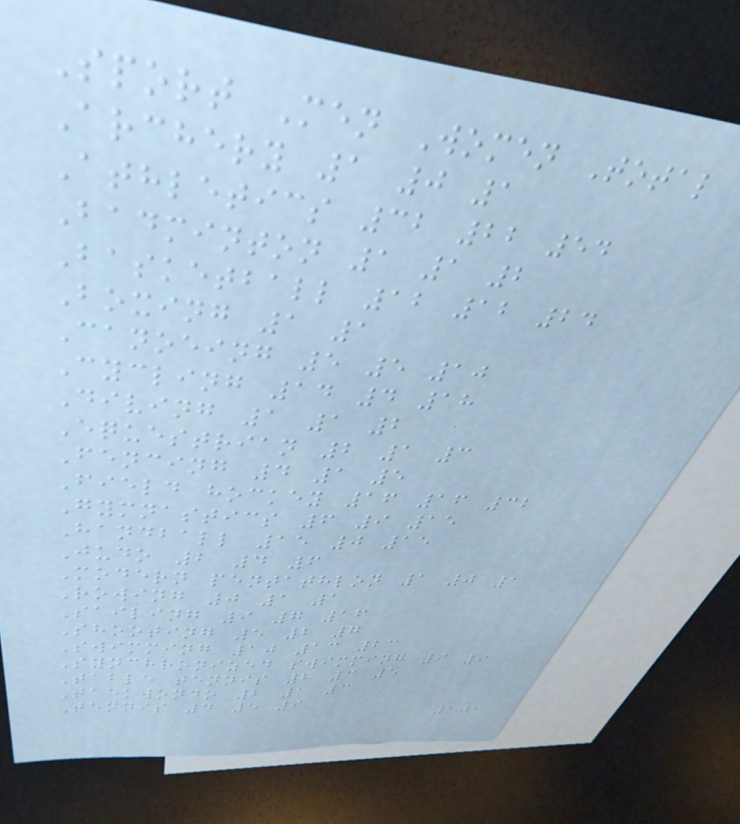Sport Men Women Total
Archery 1 0 1
Athletics 32 22 54
Badminton 1 1 2
Basketball 12 12 24
Boxing 1 1
Canoeing 5 5 10
Cycling 14 4 18
Diving 1 1 2
Equestrian 2 1 3
Fencing 4 1 5
Field hockey 16 16 32
Gymnastics 6 9 15
Handball 15 0 15
Judo 2 4 6
Modern pentathlon 1 0 1
Rowing 0 1 1
Sailing 9 7 16
Shooting 5 2 7
Swimming 10 13 23
Synchronized swimming 9 9
Table tennis 2 3 5
Taekwondo 2 1 3
Tennis 4 5 9
101
